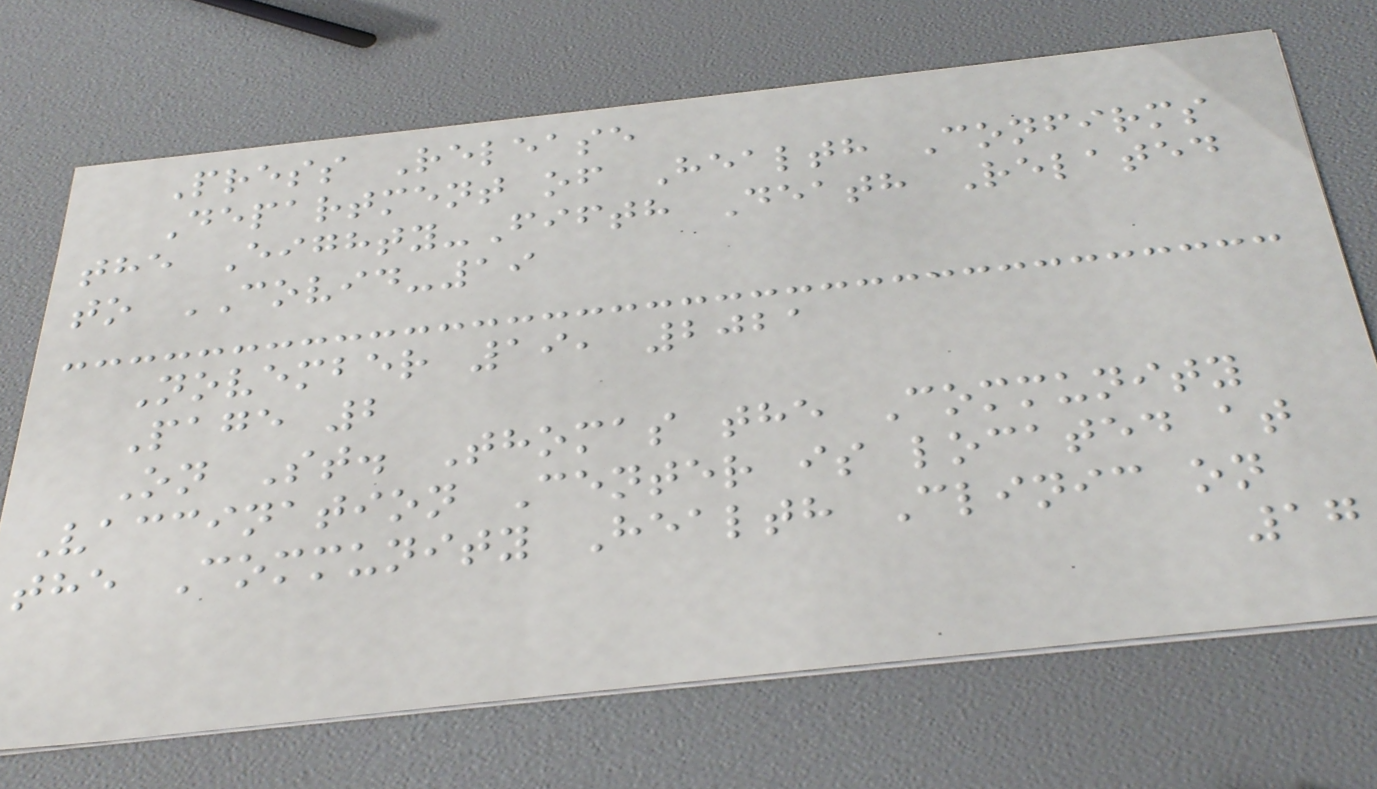Press Release
Department of Health Confirms
the Eighty-Fifth Death Related
to COVID-19
November 19, 2021
Page 2
On St. Thomas the Community
Vaccination Center is located at
the Community Health Clinic on
17
